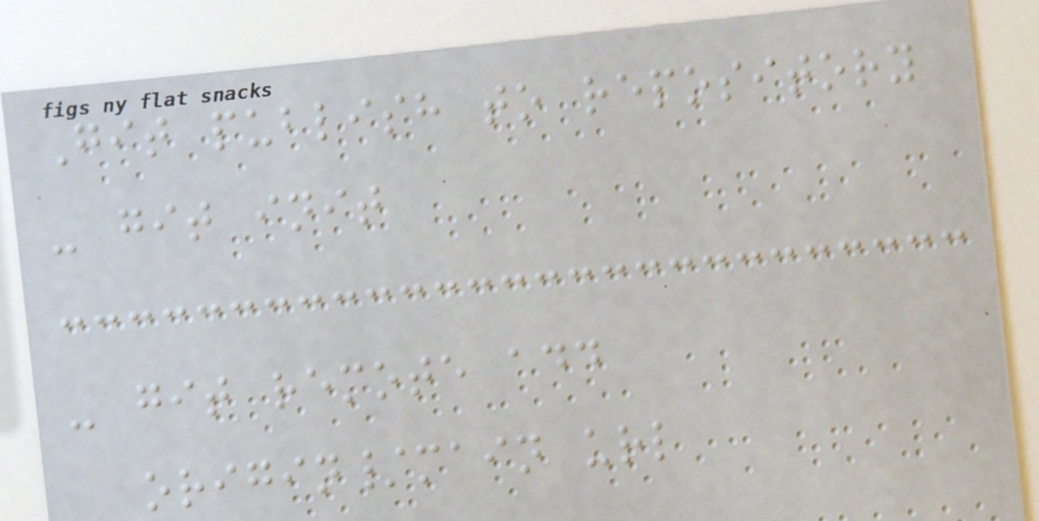Git publish to repository
- git init
- git remote add
origin/main url
